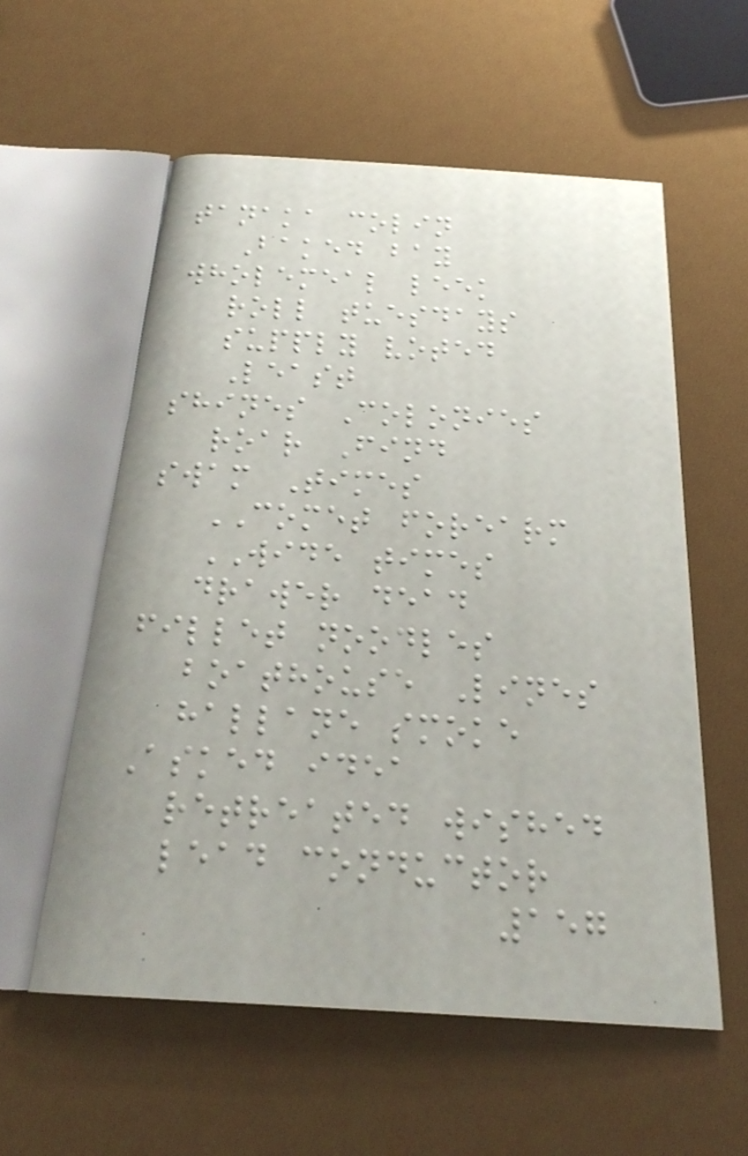tanaka colin
Baked bay
wholemeal leek
roll tuesdays
supply voted
Least
shines Colonies
roar Find
swam Times
COMET forearm
WIDE times
drawer dead
fillet noodles
boathouse Lines
hallane smoke
Asked idea
retreated wished
lead conductor
157
